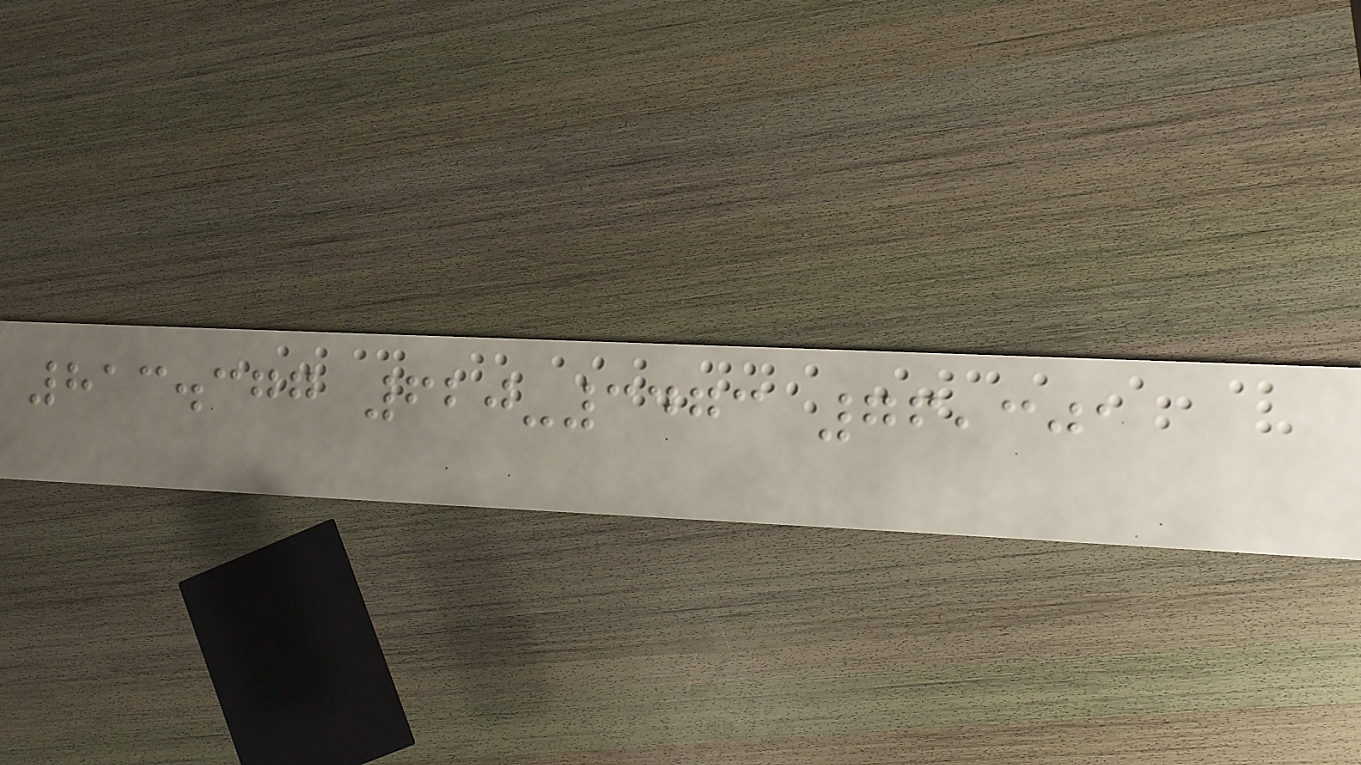813.377 620-3473 76,301
